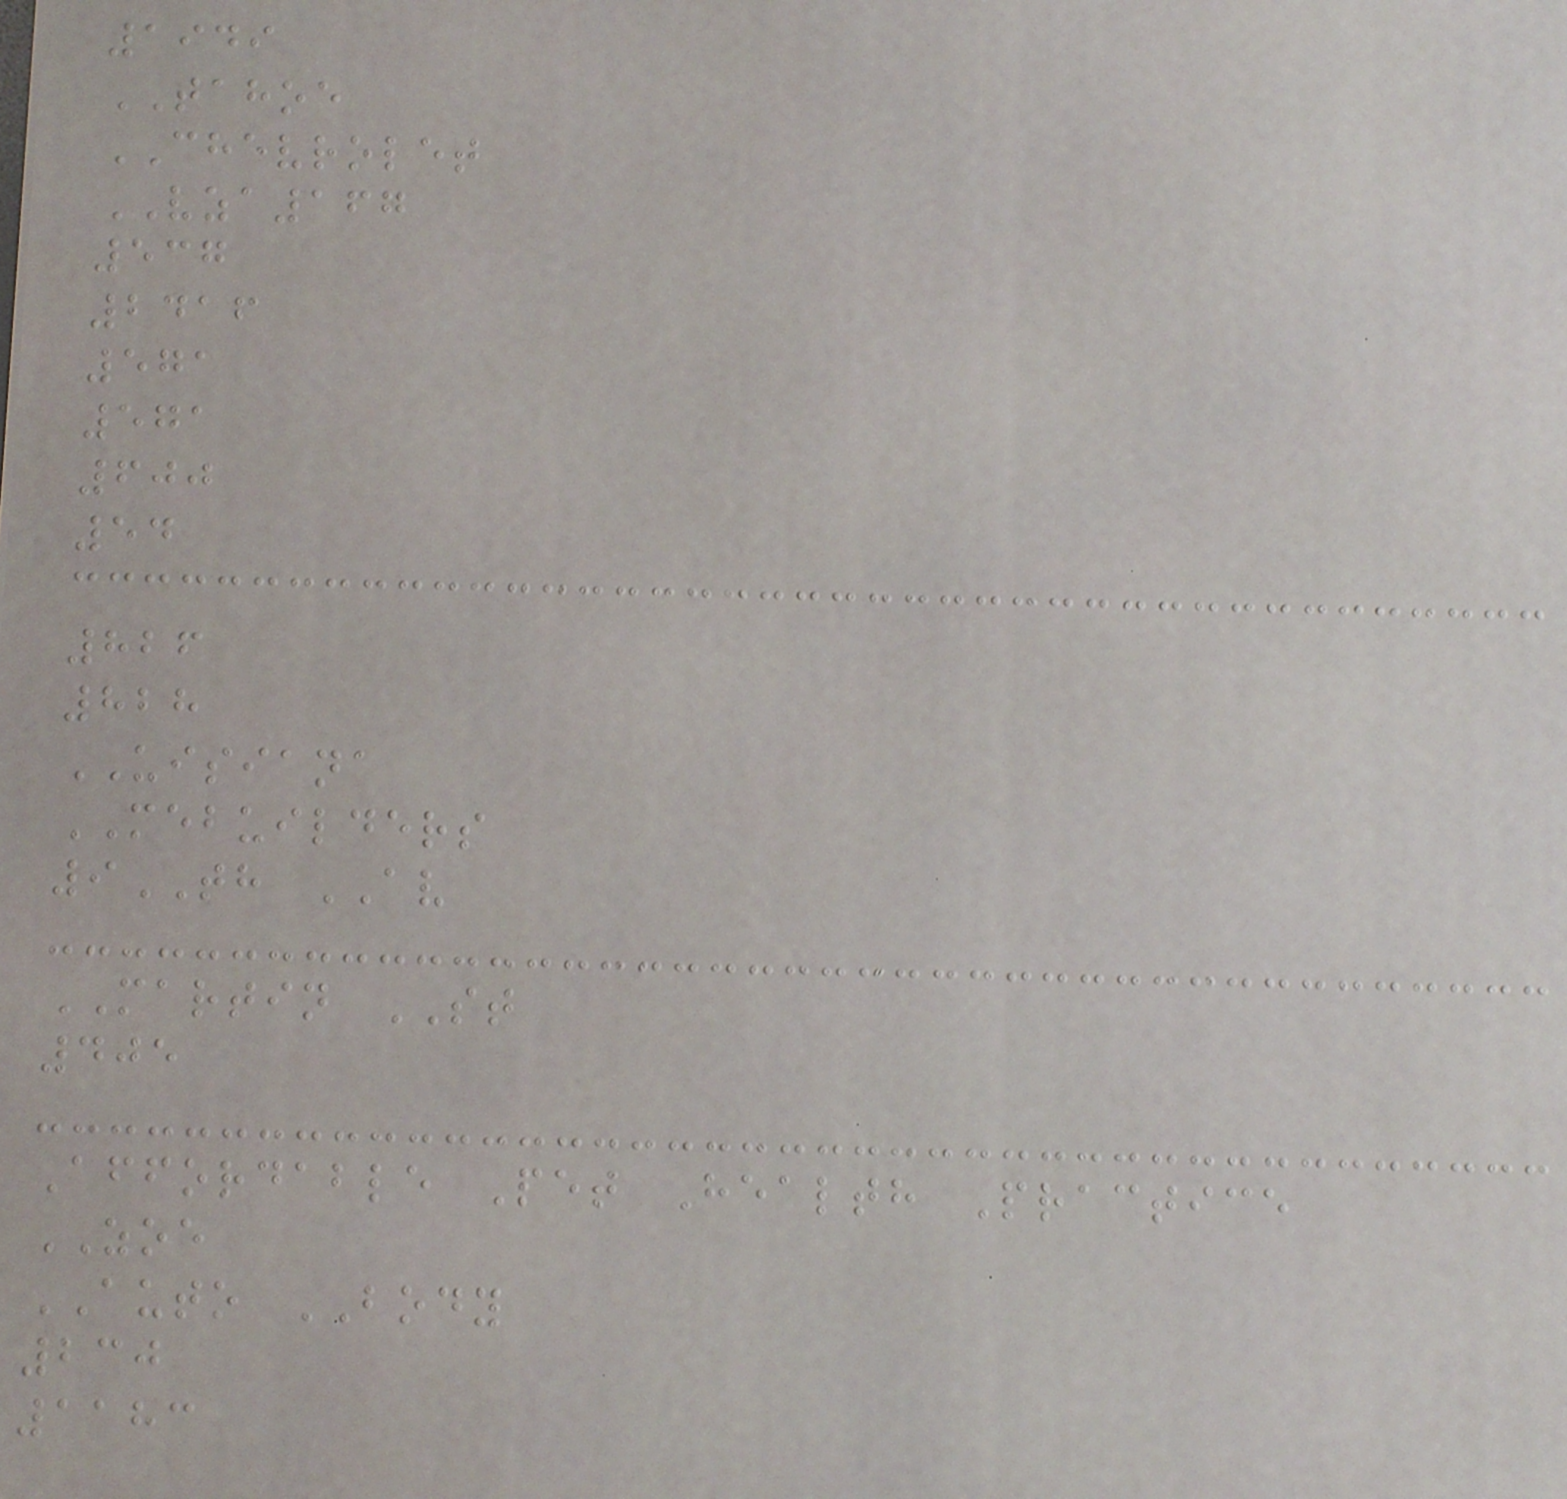1949
TAHOE
CHEVROLET
VZA167
537
2416
571
571
600
54
826
828
UISIANA
MEBUILDERS
9TH AV
MARTIN ST
405
Affordable Pet Health Practice
ZOE
AUTO BODY
230
1183
